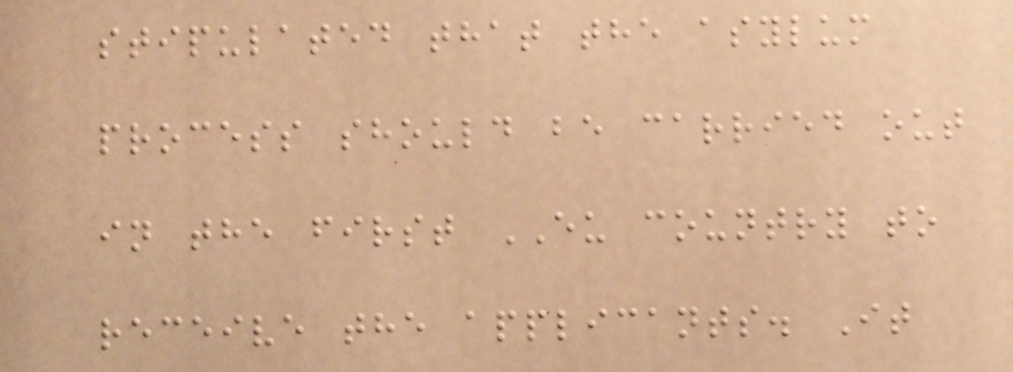stipulated that the asylum
process should be carried out
in the first EU country to
receive the applicants. It
